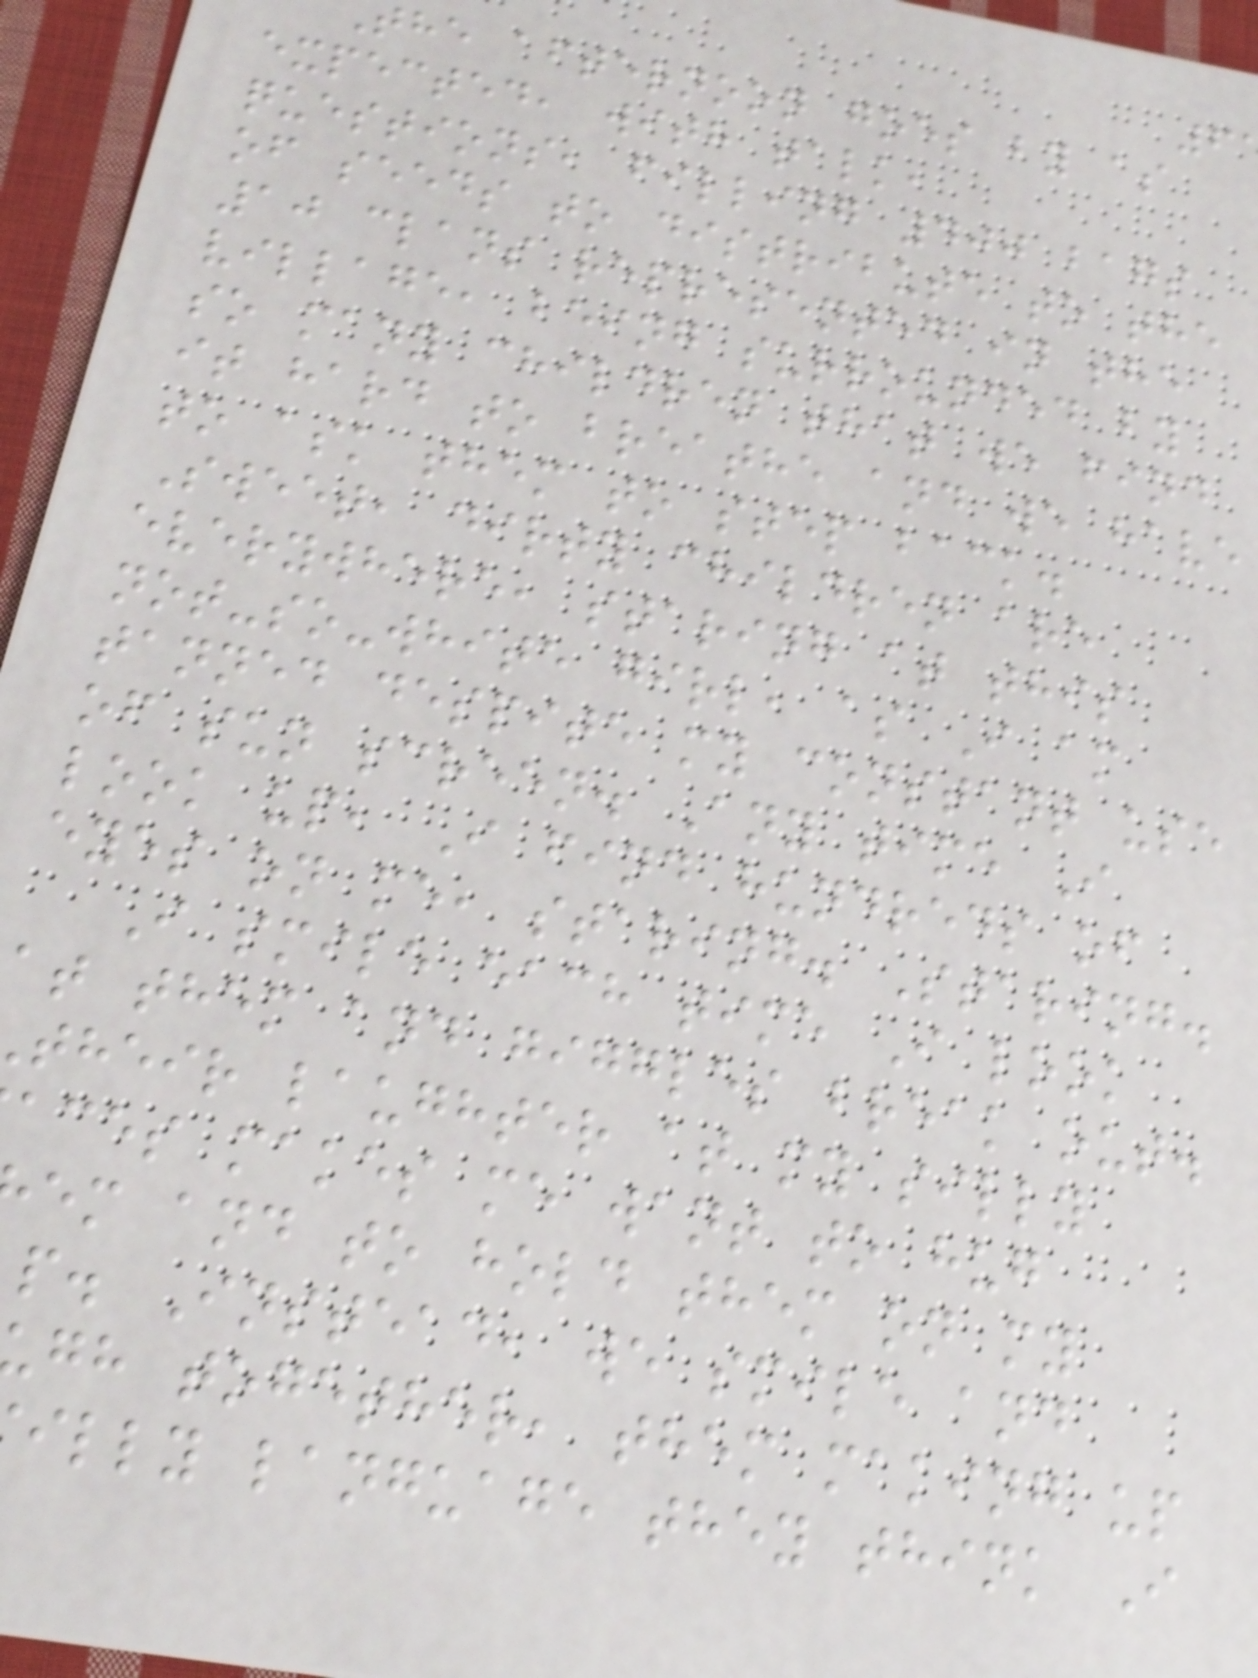the afternoon goes by as
expected, with talk,
questions, filling 400 bags
of seeds to distribute to the
10 clans represented in the
village, being surrounded by
so many children that we find
it hard to breathe and we have
to ask them to step back.
Sweet, dirty children are
everywhere, staring at this
not-so-white girl, as I am
tanned despite my constant use
of sun screen. Any time I
look up, I find hundreds of
eyes on me, staring. Staring.
I smile each time I look
at them and giggles break out.
their laughter at my silly
aces makes me want to hug
em and to hold them on my
p. Instead, we smile and
gh together, them making up
illy language they think I
